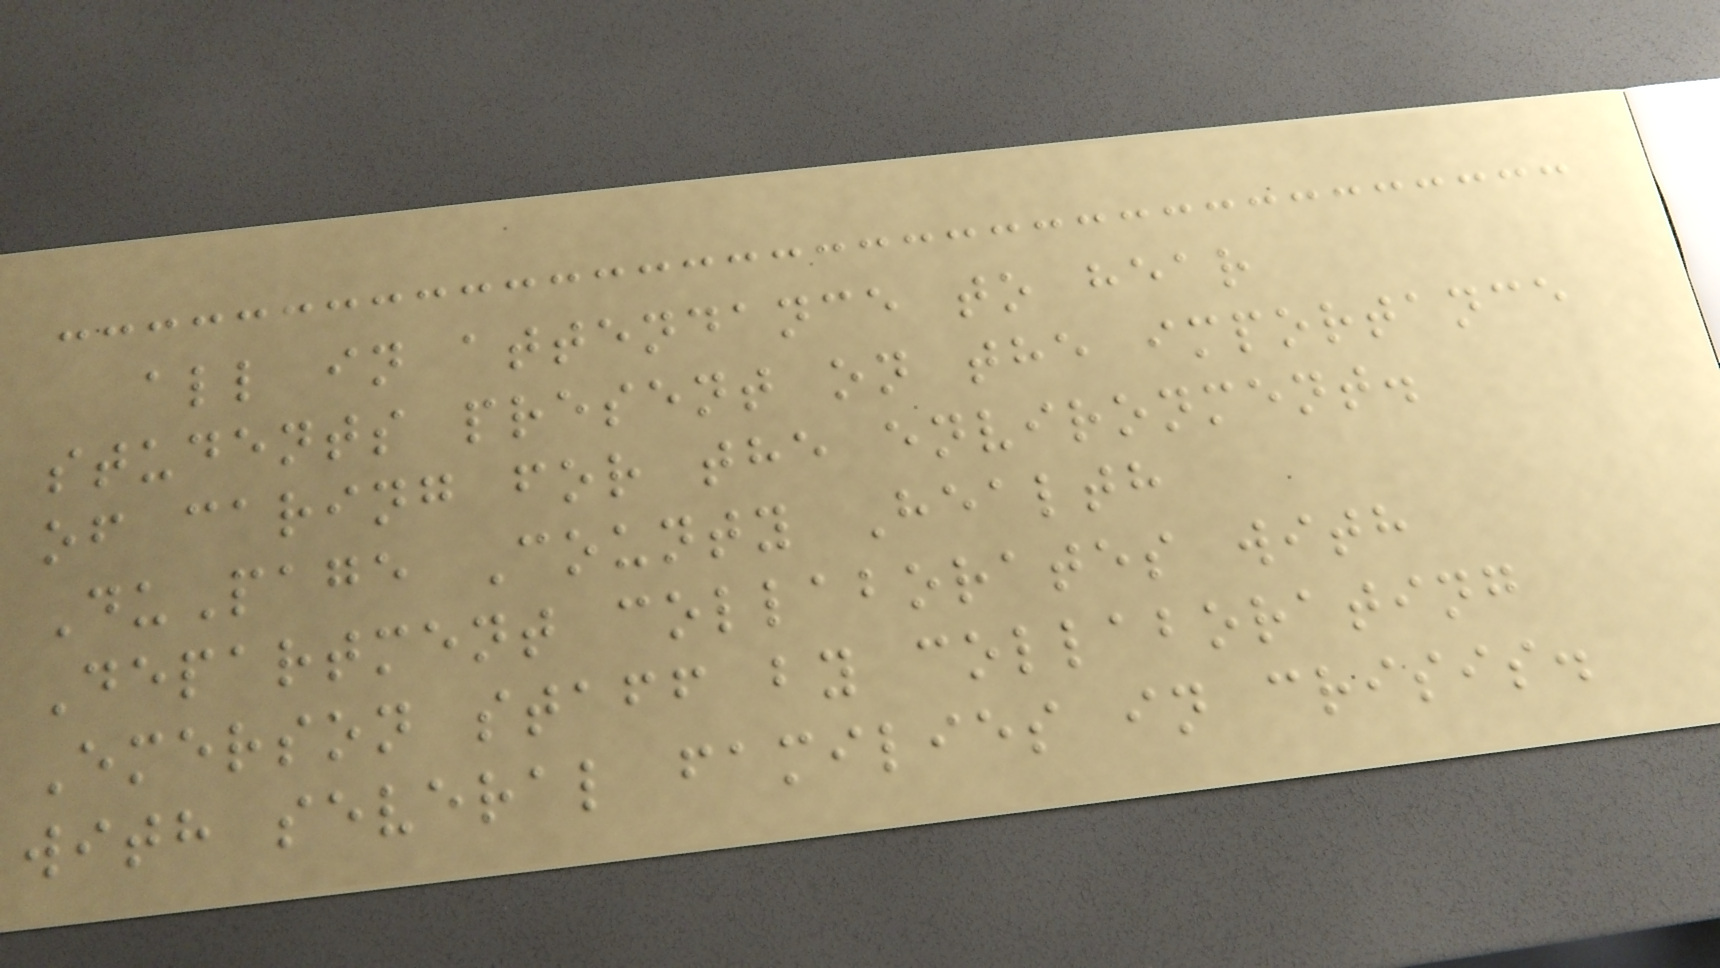all in attendance to hear
students present on the importance
of caring for the environment.
DuPage County Health
Department collaborates with
Emerson staff by collaborating
with several families in crisis.
